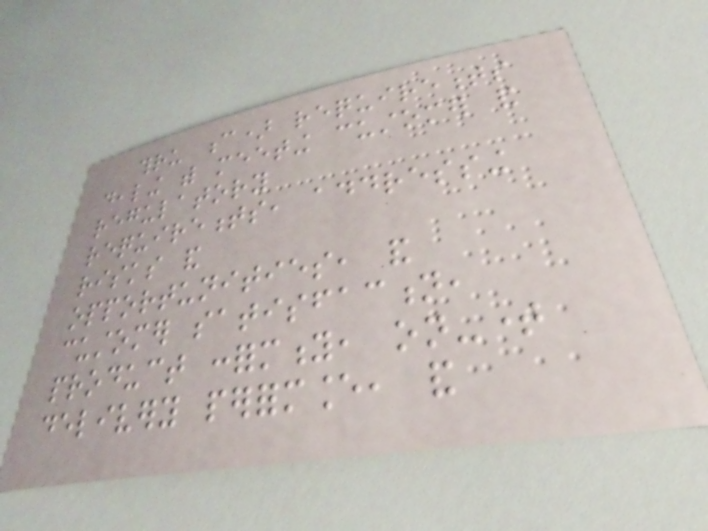thru c) requirements
dealing with meeting customer and
regulatory
requirements, addressing
risks and
opportunities, and
customer satisfaction,
product conformity, on-time
delivery performance, and
